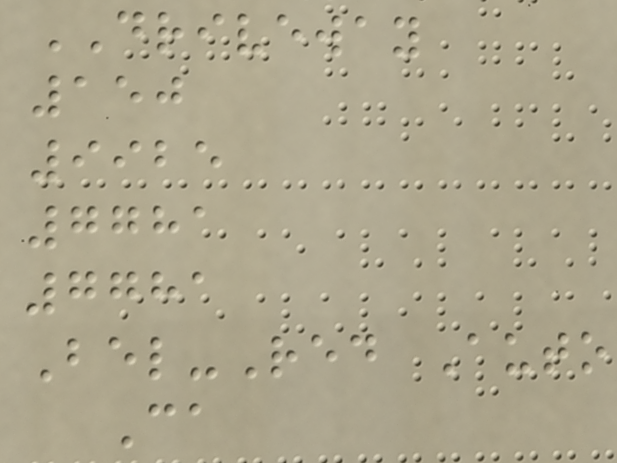DRIVEWAY
150
9925
7781
7781
Bel-Red Auto
Ca
